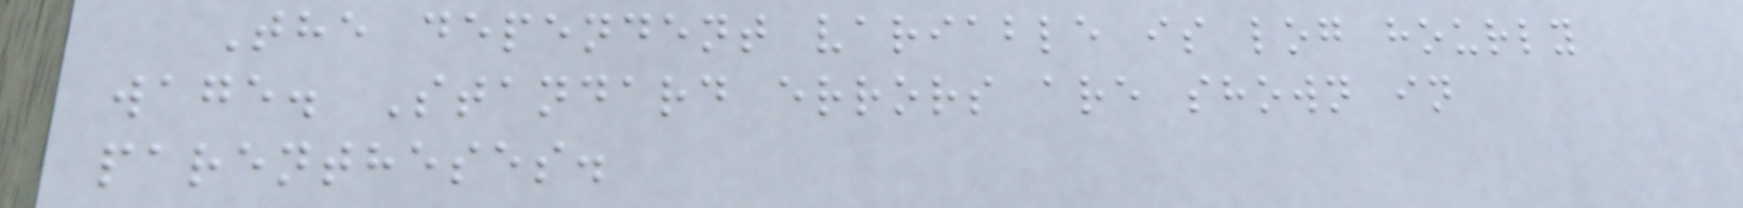The dependent variable is log hourly
wage. Standard errors are shown in
parentheses.
